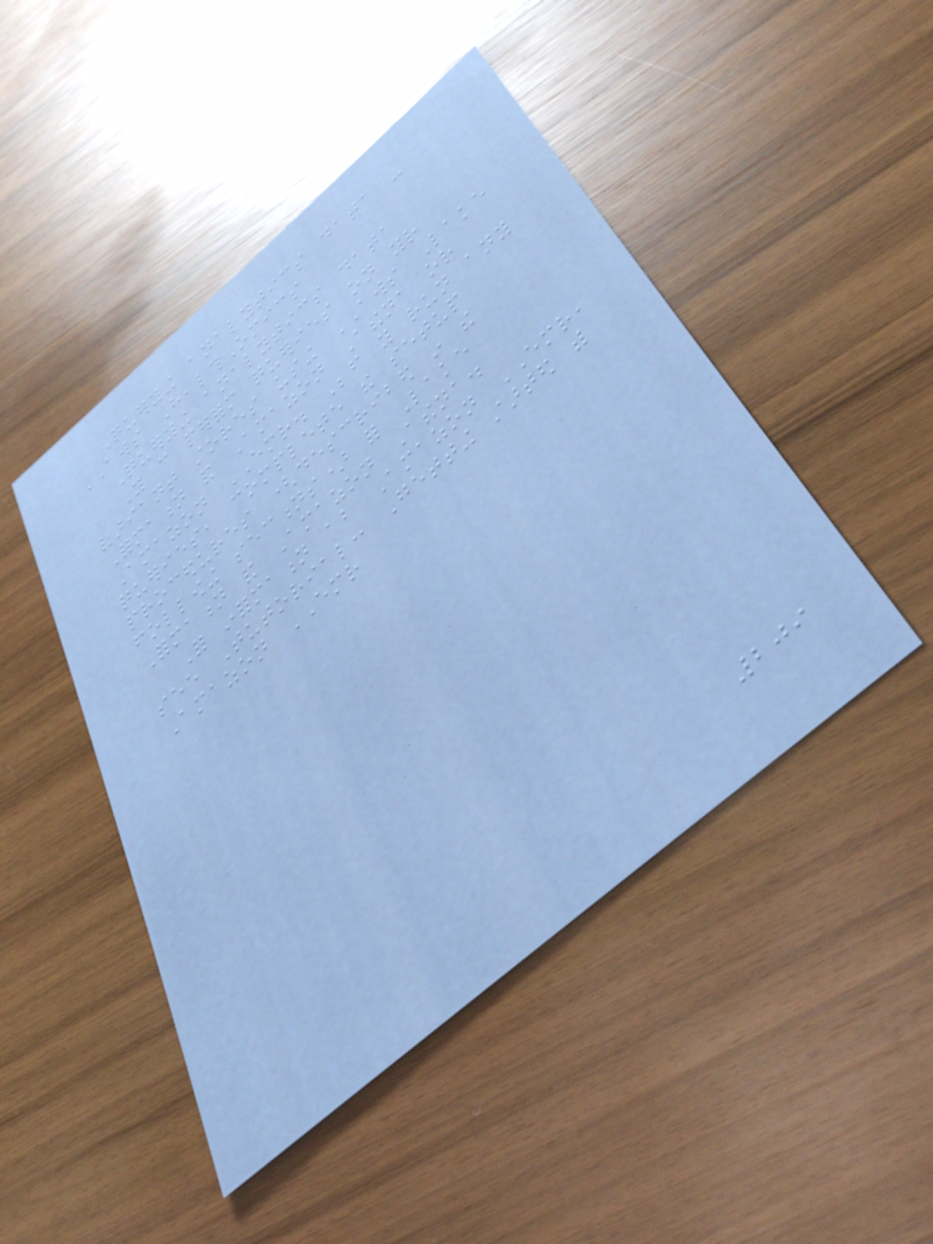Querying analytics data -
AWS HealthOmics
Querying analytics data
You can perform queries on your
variant stores using AWS Lake
Formation and Amazon Athena or
Amazon EMR. Before you run any
queries, complete the setup
procedures (described in the
following sections) for Lake
Formation and Amazon Athena.
For information about Amazon EMR,
see Tutorial: Getting started with
Amazon EMR
209
